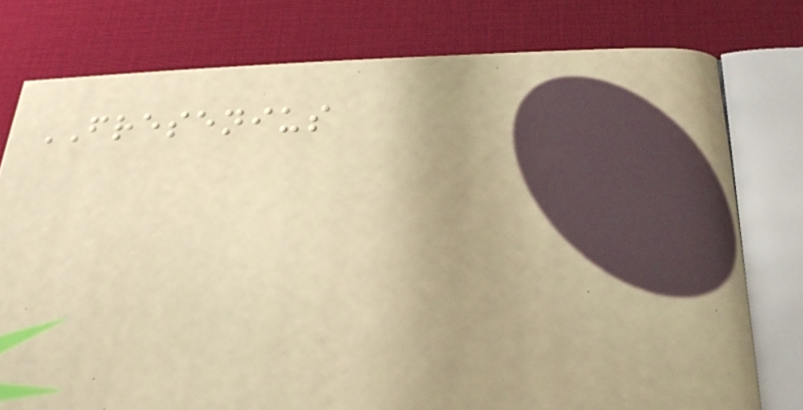FRESENIUS
